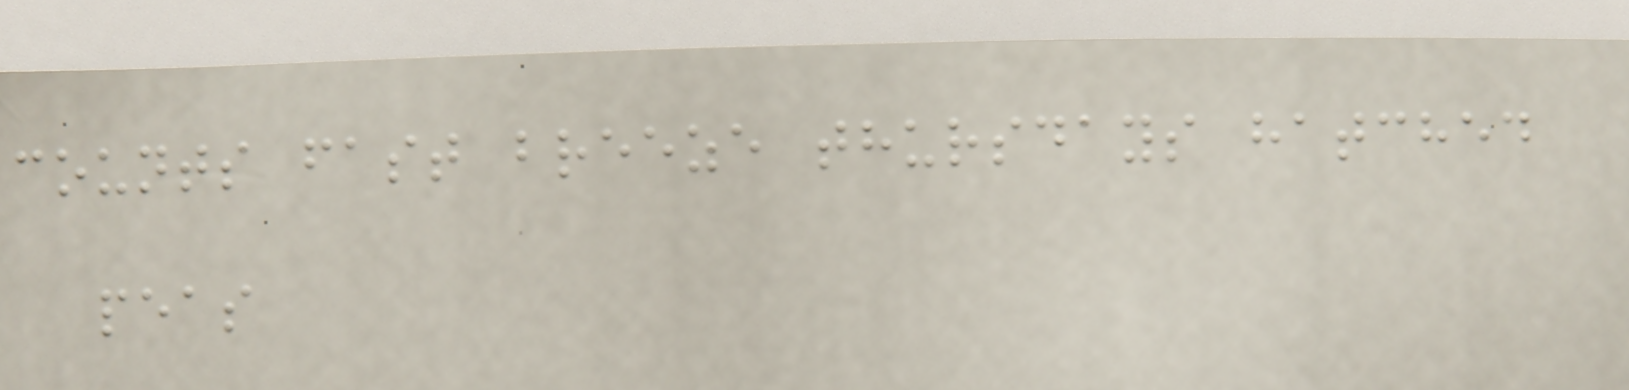counts fast breeze thursdays hatched
peas
